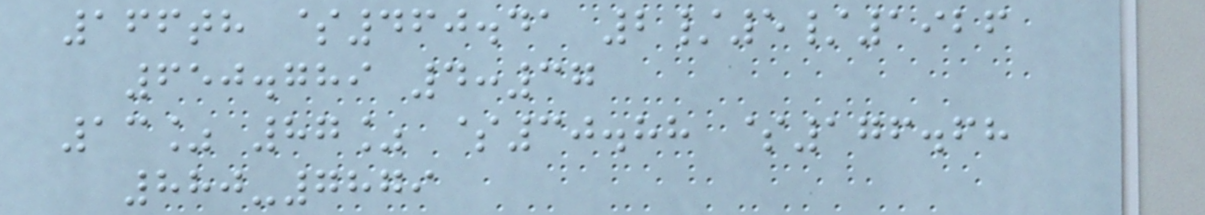166th $460.41 2/5/1926
650.789 4:37
13% 87% $30.88 $176.68
880-7879
